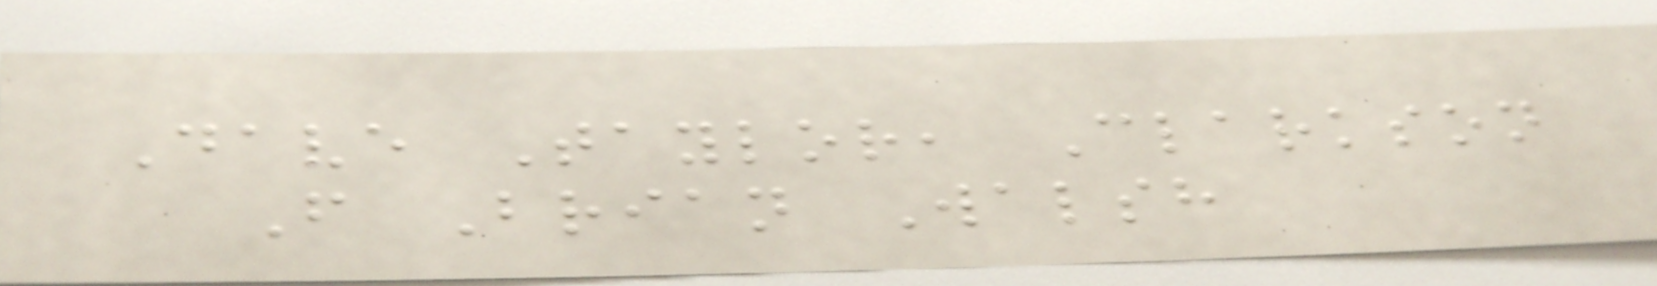Dave Taylor, Clarkson
F Brian Walsh
